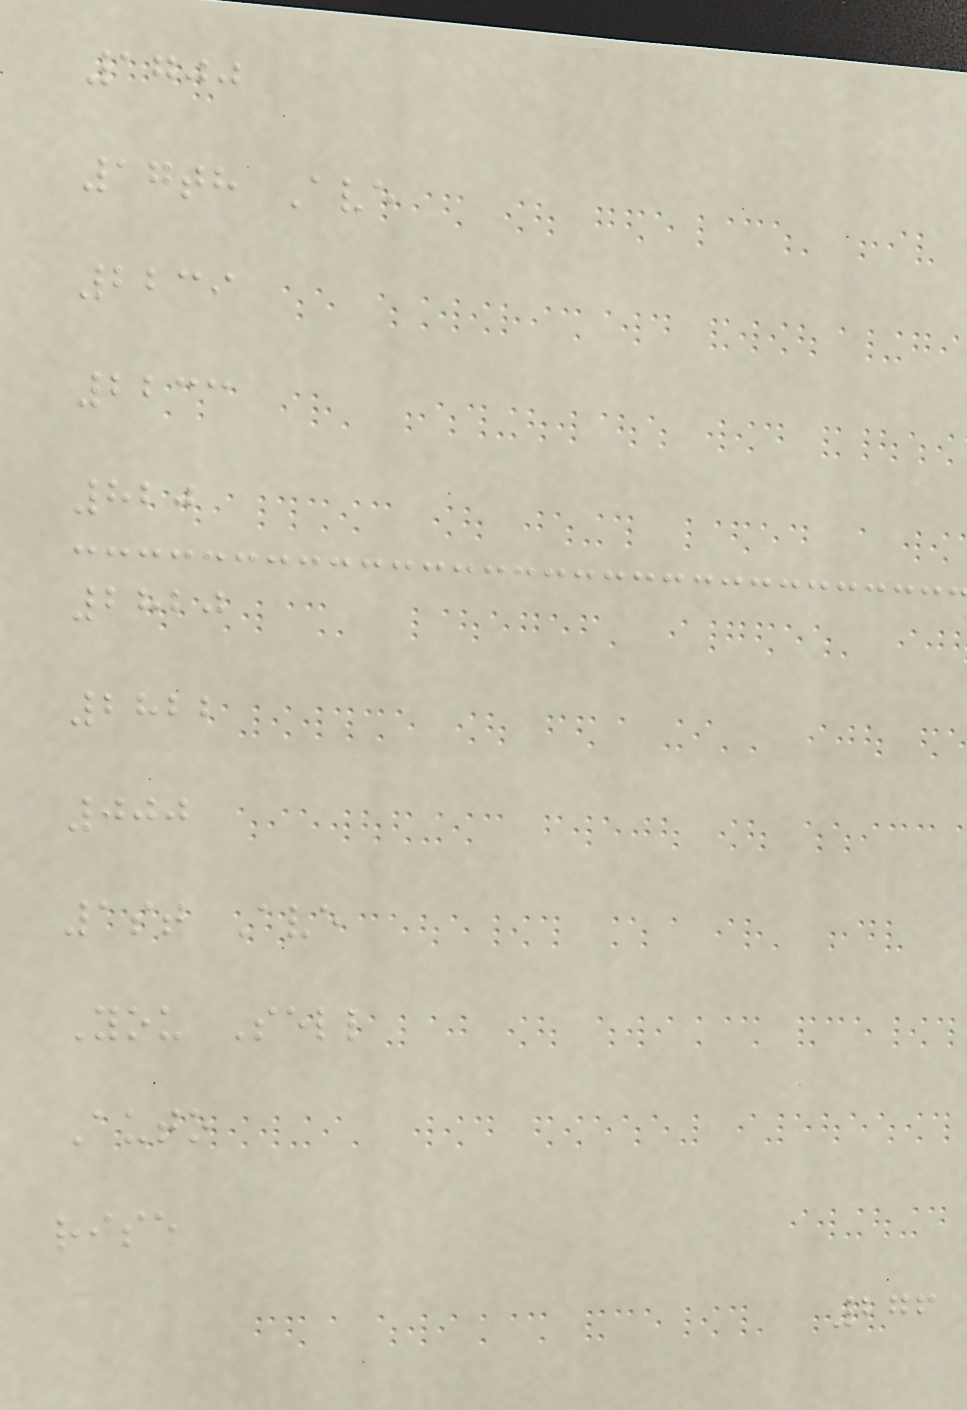1700
17th Ave
2239
2233
820
2820
2822
000
1st Ave
You Sell
Auto
rise
276
